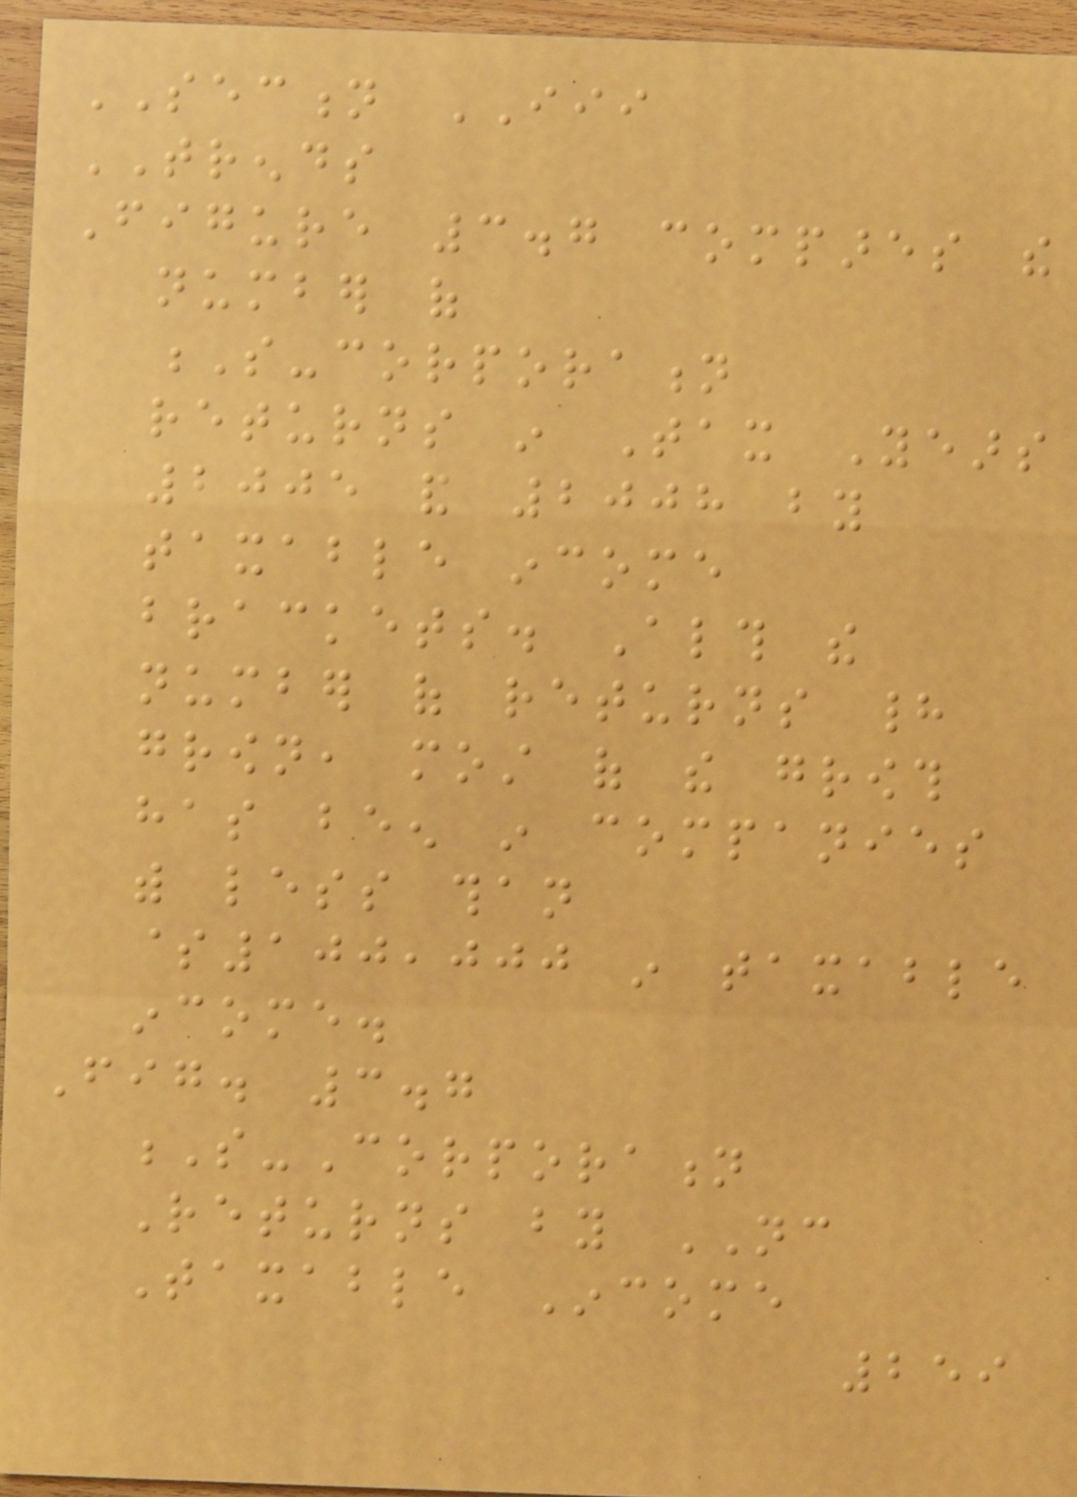SECTION III
TRENDS
Figure 3.7 compares the
number of
S-corporation
returns in Tax Years
2005 and 2008 by
taxable income
brackets. Although the
number of returns had
grown, most of the growth
has been in companies
with less than
$100,000 in taxable
income.
Fig. 3.7
S-Corporation
Returns by NC
Taxable Income
259
